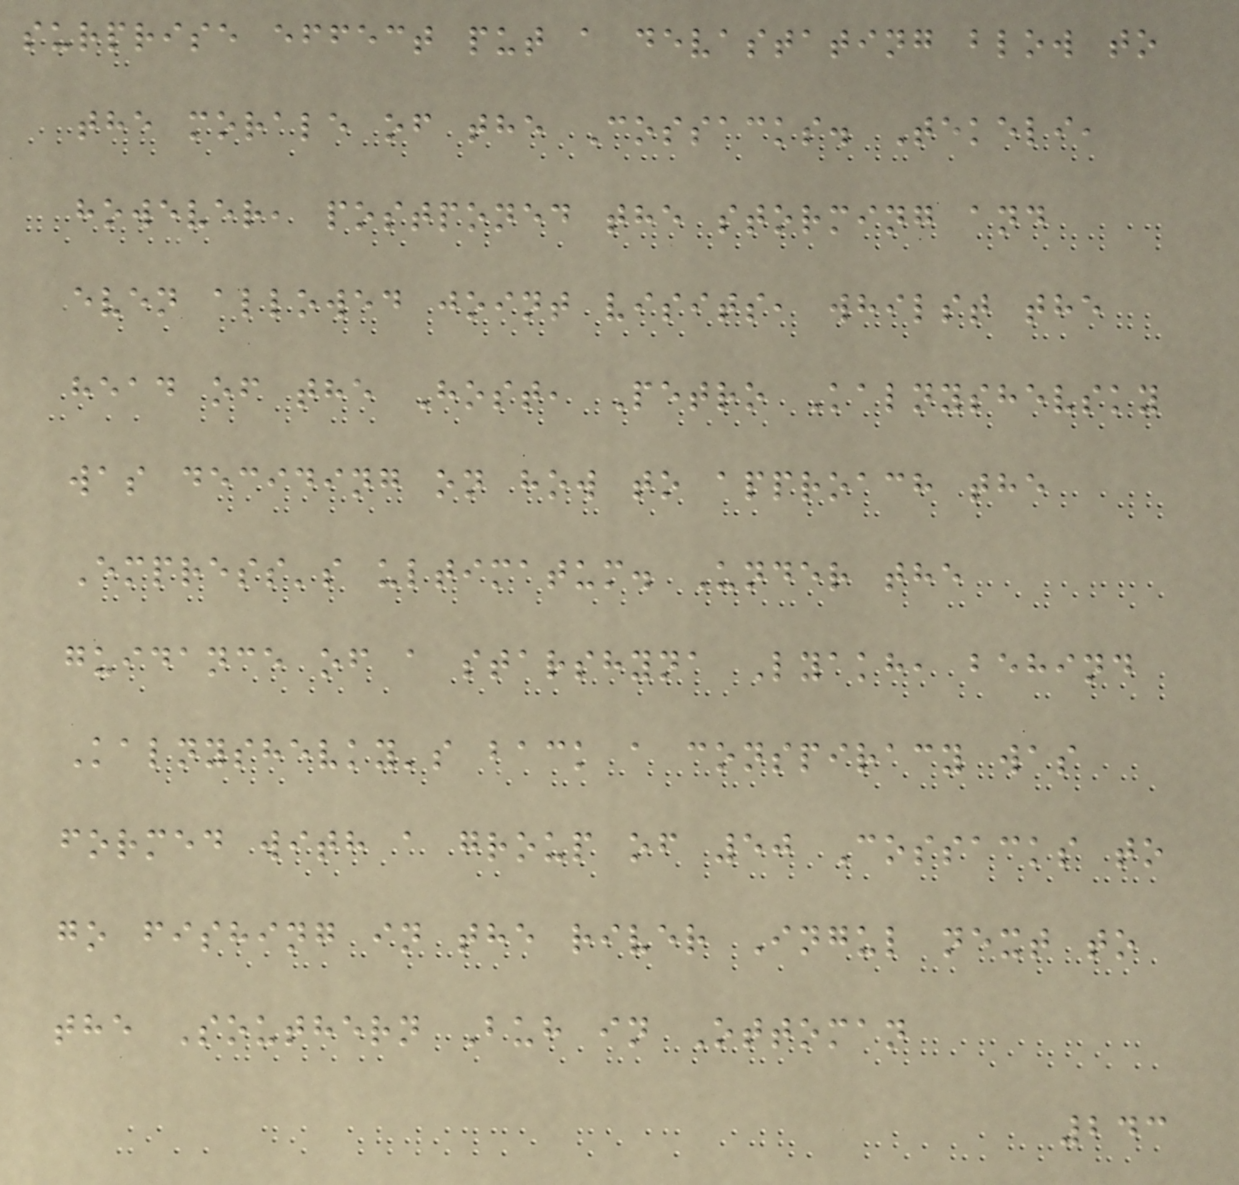surprise effect put a devastating blow to
the morale of the Cossacks. Tekeli,
however, postponed the storming and
even allowed joint visits, whilst the
head of the Host, Petro Kalnyshevsky
was deciding on how to approach the
Empress's ultimatum. Under the
guidance of a starshyna Lyakh, behind
Kalnyshevky's back a conspiracy was
formed with a group of 50 Cossacks to
go fishing in the river Ingul next to
the Southern Buh in Ottoman
243
